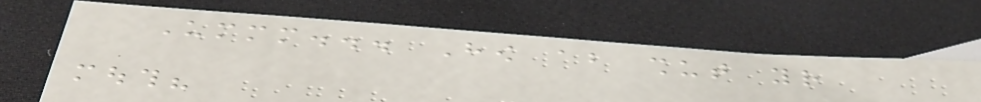Ummm... How about shut your
mouth?
